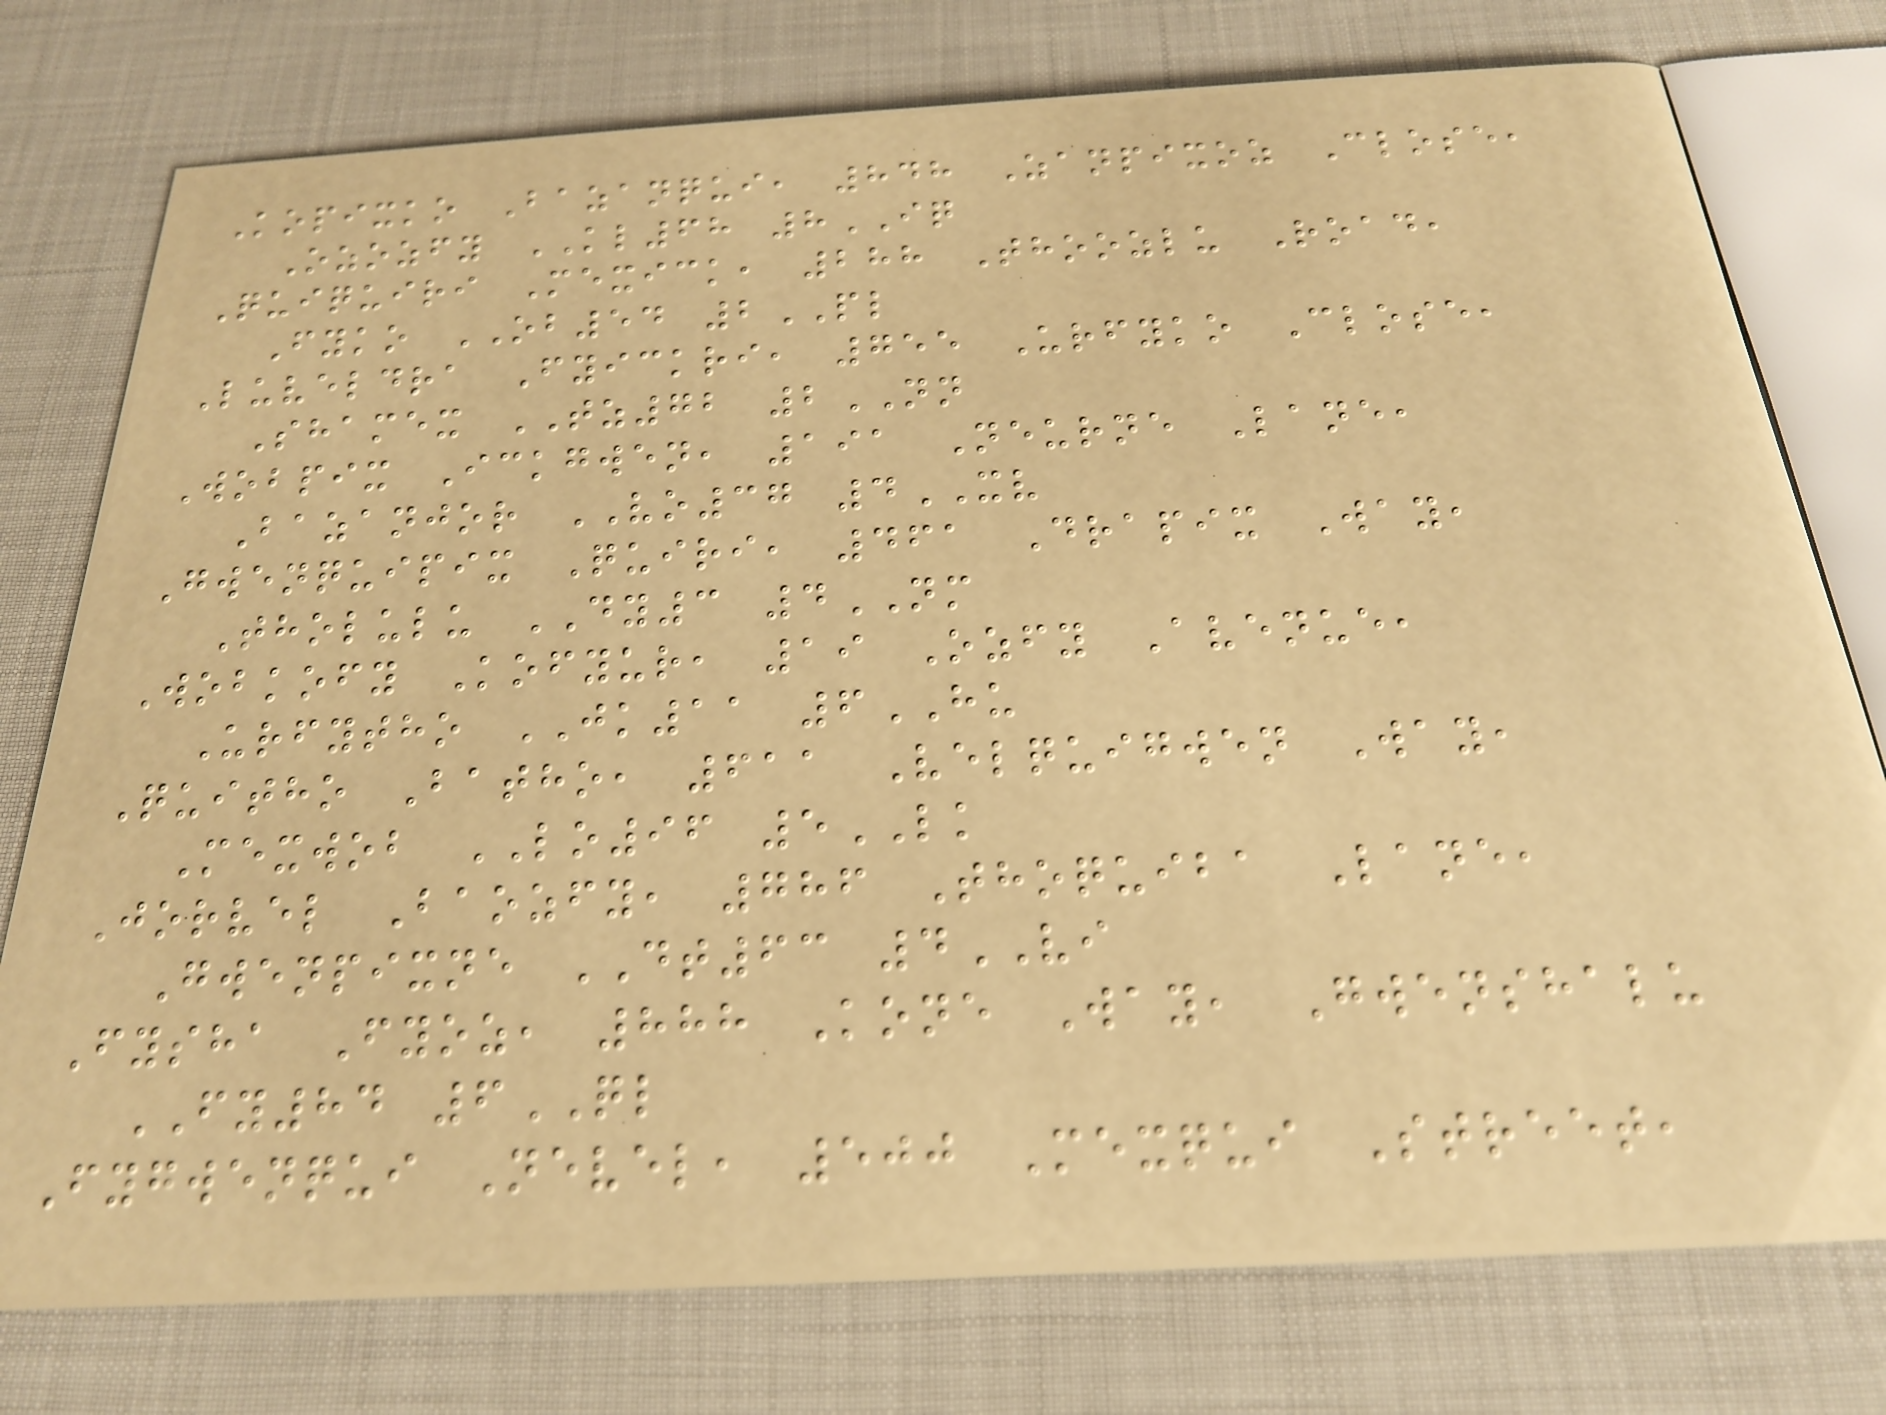Kopixko Bazanqui, 848 Zanpixoz Close,
Ozozfy KL68 8IQ
Quiquiri Mexick, 288 Thoozlu Road,
Fyko OB54 2PL
Luveldra Fyickri, 755 Urfyko Close,
Shamex TZ72 2NN
Wobpix Ickgwen, 191 Neurne Lane,
Bazanjor VO37 4XV
Gwenquipix Quiri, 461 Drapix Way,
Tholulu DY3 4NM
Wobkofy Kofyur, 19 Ozfy Avenue,
Urfytho JK11 6HU
Quitho Batho, 611 Velquigwen Way,
Mexwob LO96 5LK
Jorvel Baozfy, 786 Thoquiba Lane,
Gwenpixne DT63 4VI
Fysha Fyoz, 888 Kone Way, Gwenshalu
FY84 6QL
Fygwenqui Nevel, 500 Mexqui Street,
